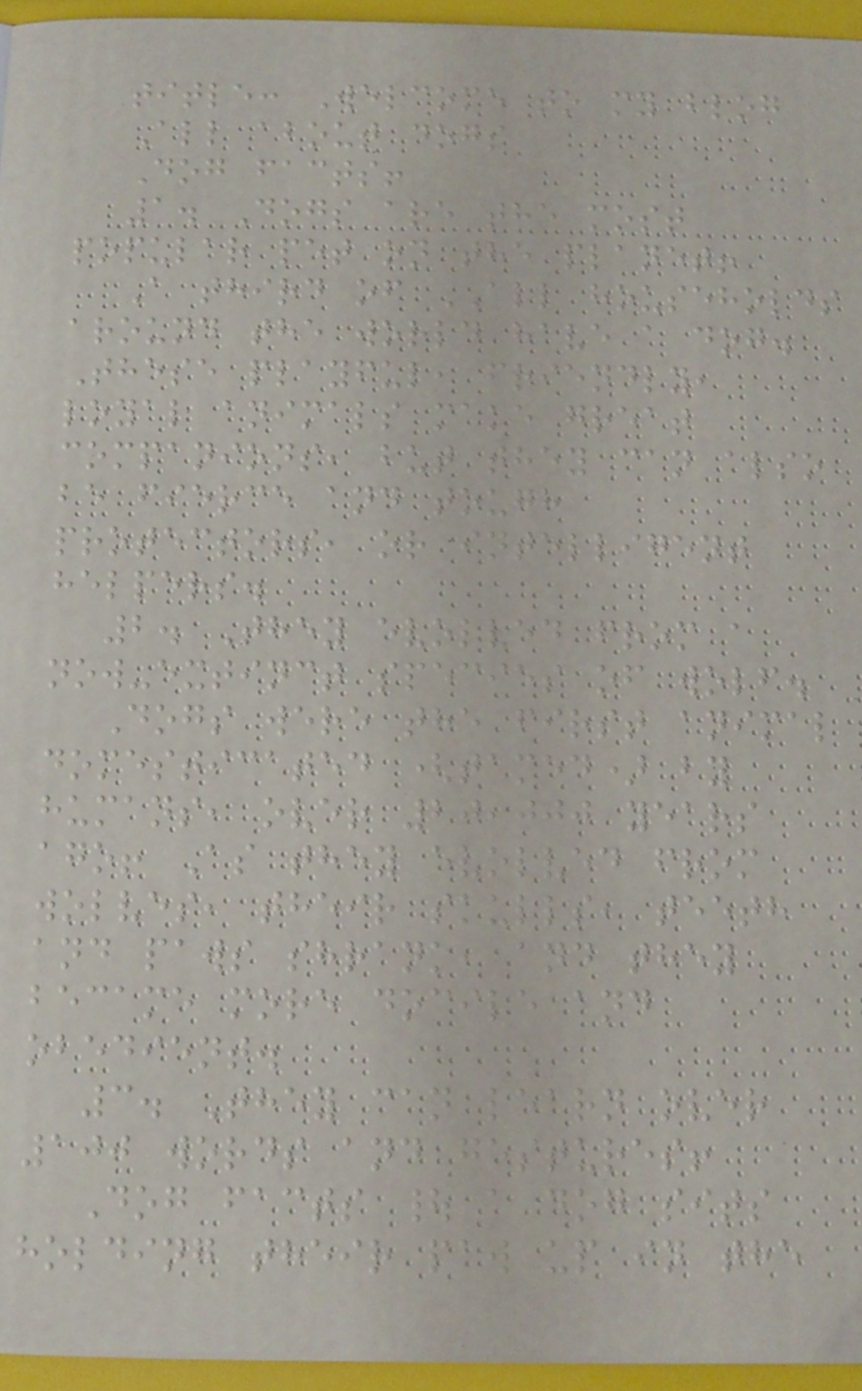title: Welcome to my blog
All about dogs
Dog facts!
1. Dogs are the most
popular pet on the planet!
A third of ALL households
around the world have a dog.
These playful, friendly,
loyal animals make great
companions, but they can also
be fierce and tough
protectors, or intelligent
helpers.
2. They evolved from a
now-extinct species of wolf.
Dogs were the first animal
domesticated (tamed) by
humans, over 20,000 years
ago! As they evolved from
wolves, their skulls, teeth
and paws shrank, and they
became more docile and
obedient.
3. They can learn over
100 words and gestures!
Dog facts | a dog sits
holding their paw up in the
